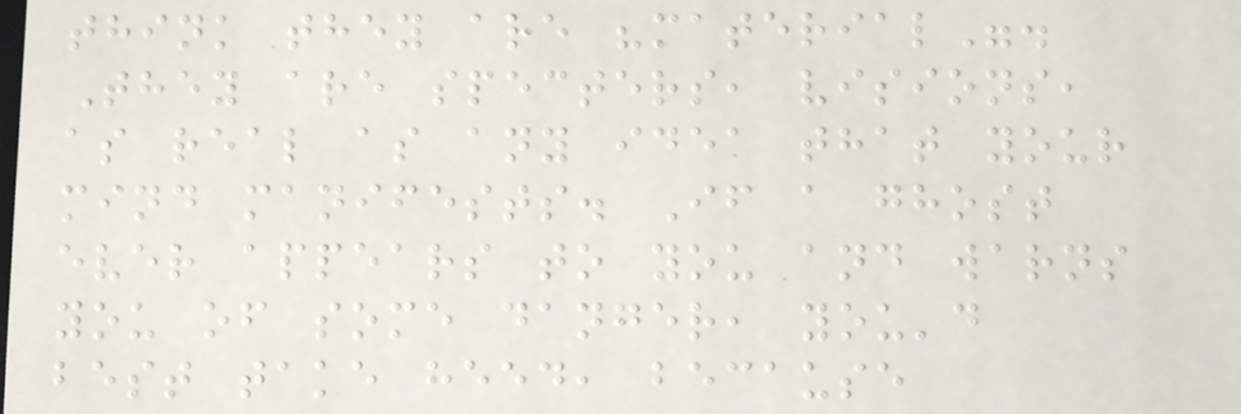think they are "material".
They are specters, visions,
as real as any idea that your
mind manifests. If a ghost
ever appears to you and warns
you of some danger, you'd
best take heed, because
